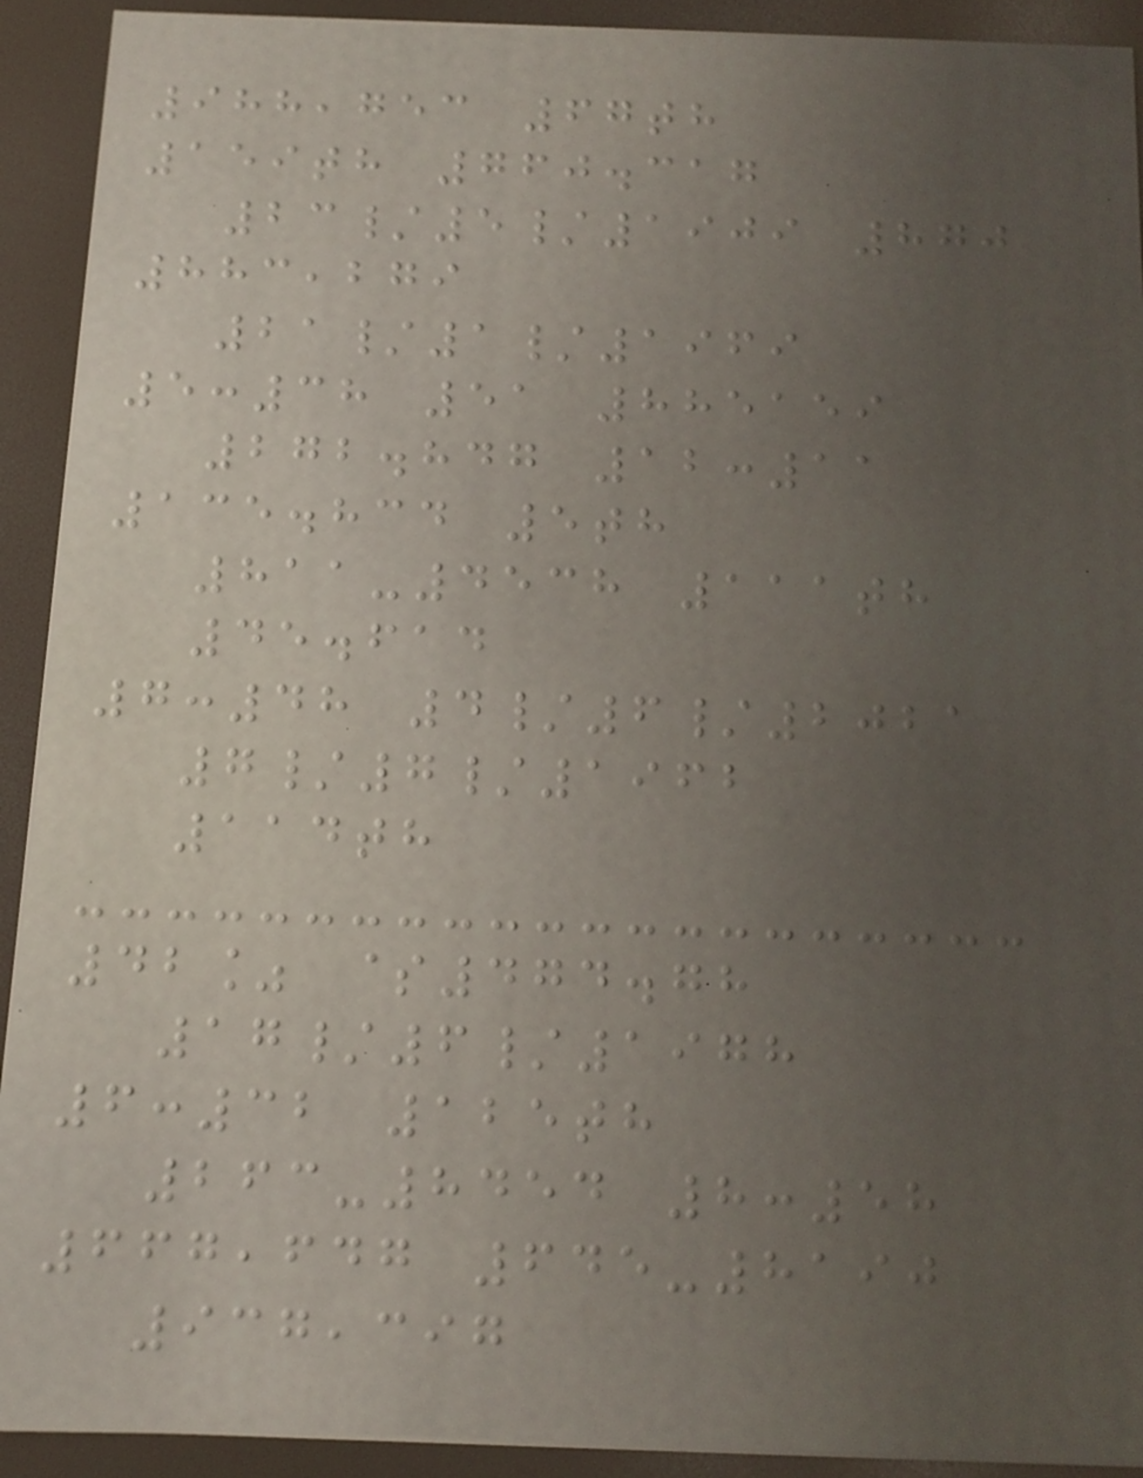988,753 67th
159th 760.317
23/5/1909 870
883,279
21/1/1969
5:38 51 885159
272.847 12:11
135.834 5th
811-4538 111th
45.614
7:48 4/6/2021
7/7/1962
114th
42% $474.78
17/6/1978
6:32 125th
263-8454 8:58
667,647 645-8190
937,397
